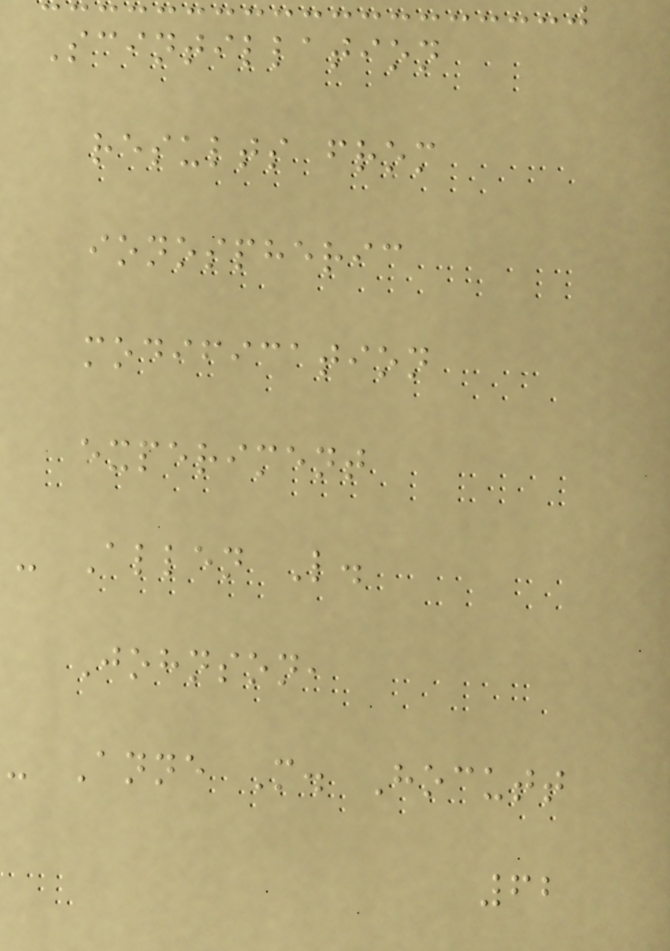Scintillation
results from
ionospheric
modification
experiment
- Allen L.
Johnson,
- Anne M. Hocutt
62
